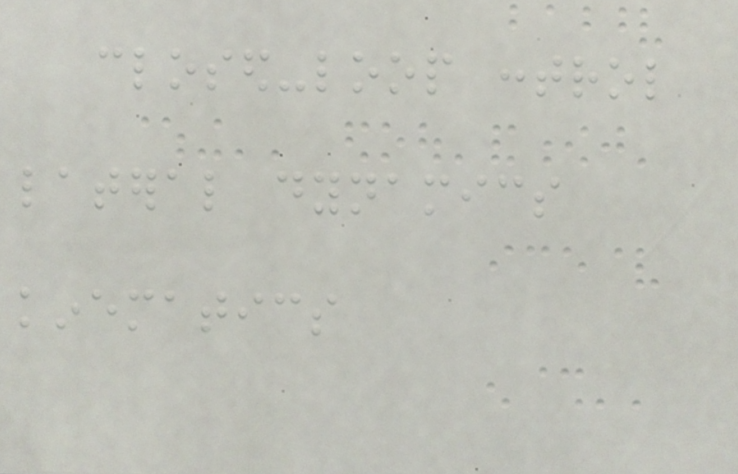closed-loop control
lateral dynamics
kinematics
